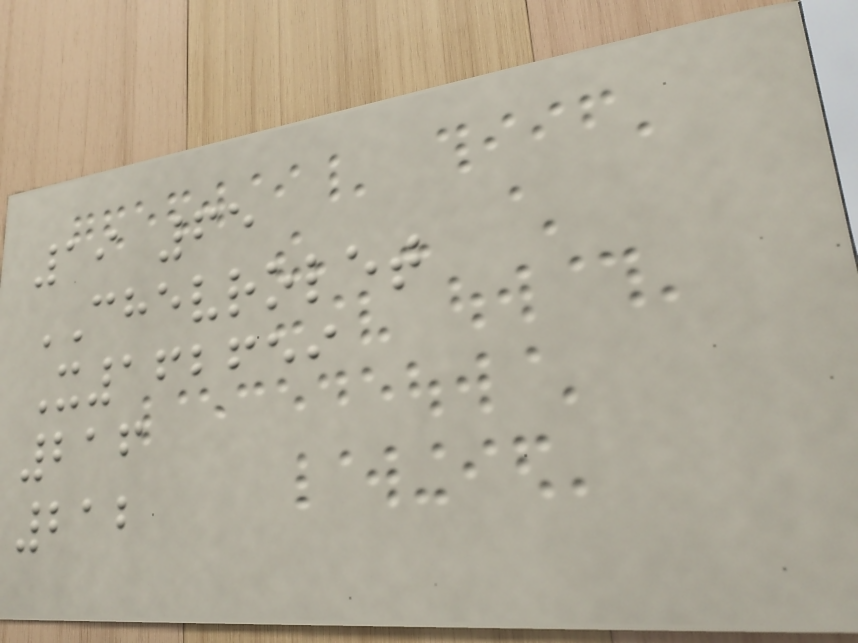19 65
CHEVROLET
X162659
216
212
